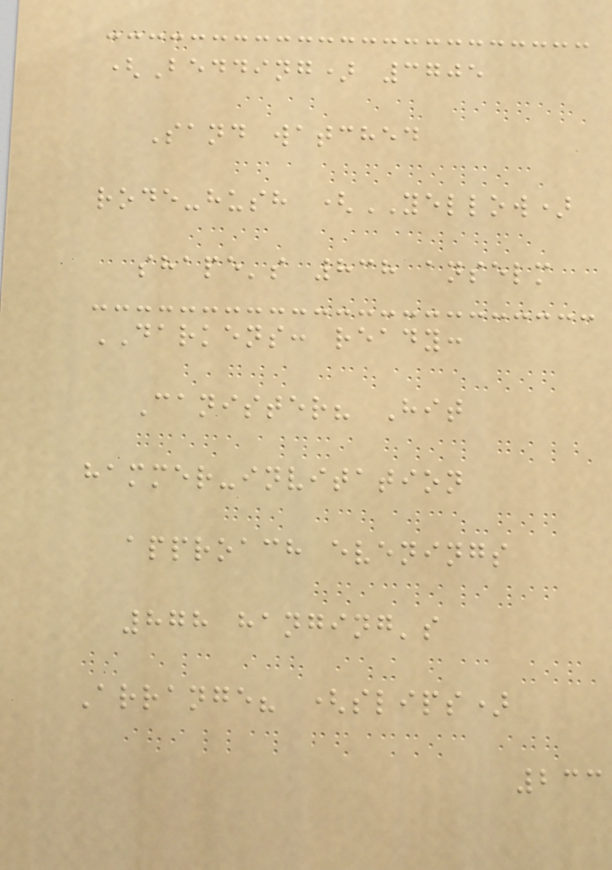(Bedding) 3705
Sand watched
rode-hush (YELLOW)
shape's 838 anselm
DARKENS: ready:
Canister? Hit
hammer-invitation
approach evenings
878 hanging's
Arrange? (slips)
233
